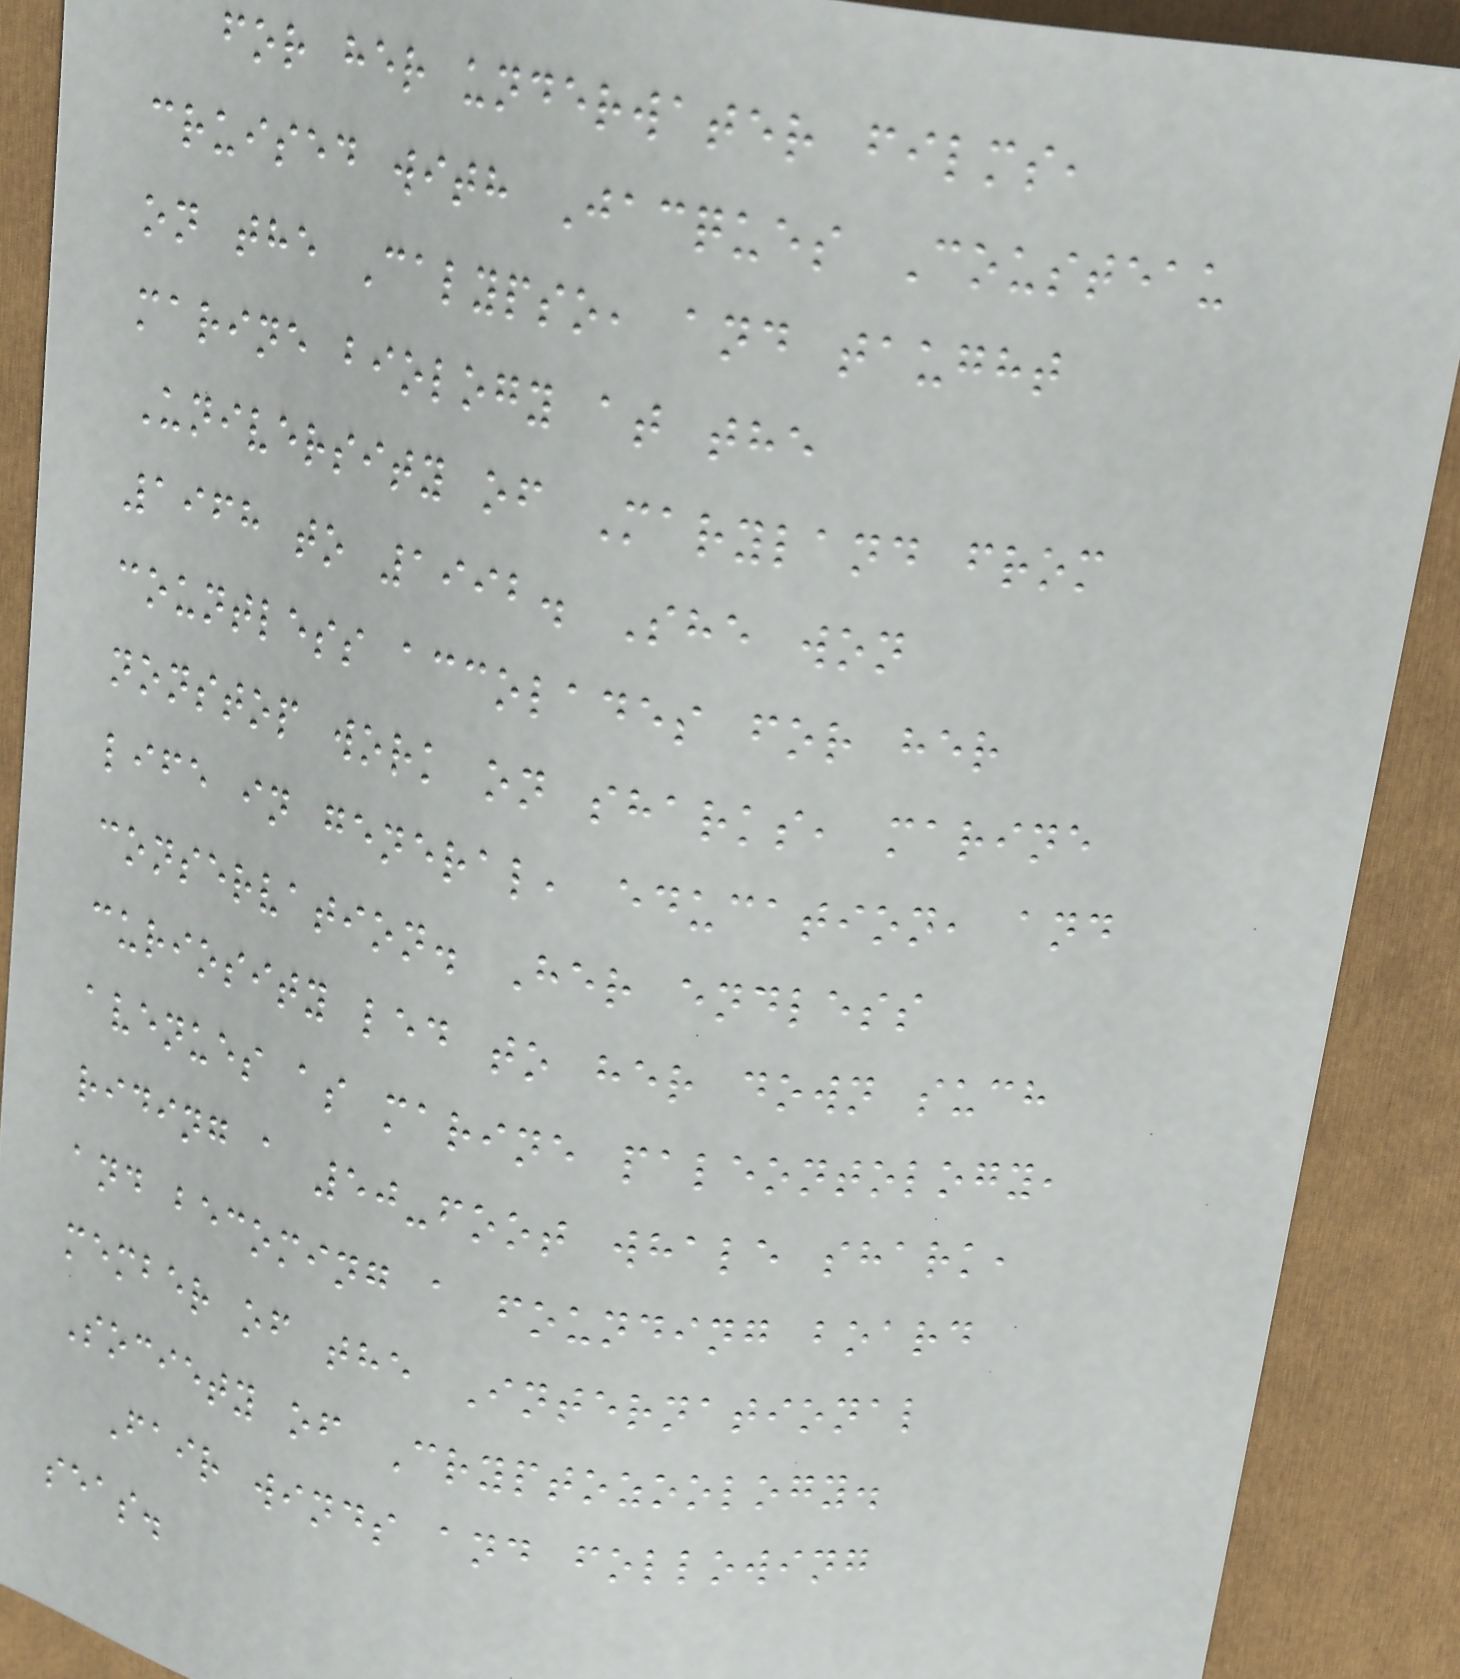for her underwater films,
cruised with Jacques Cousteau
on the Calypso, and taught
marine biology at the
University of Maryland from
1968 to 1992. She won
countless accolades for her
nonstop work on sharks, marine
life in general, education, and
conservation. Her endless
curiosity led to her down such
avenues as marine paleontology,
riding a 50-foot whale shark,
and becoming a founding board
member of the International
Society of Cryptozoology.
Fair winds and following
seas.
